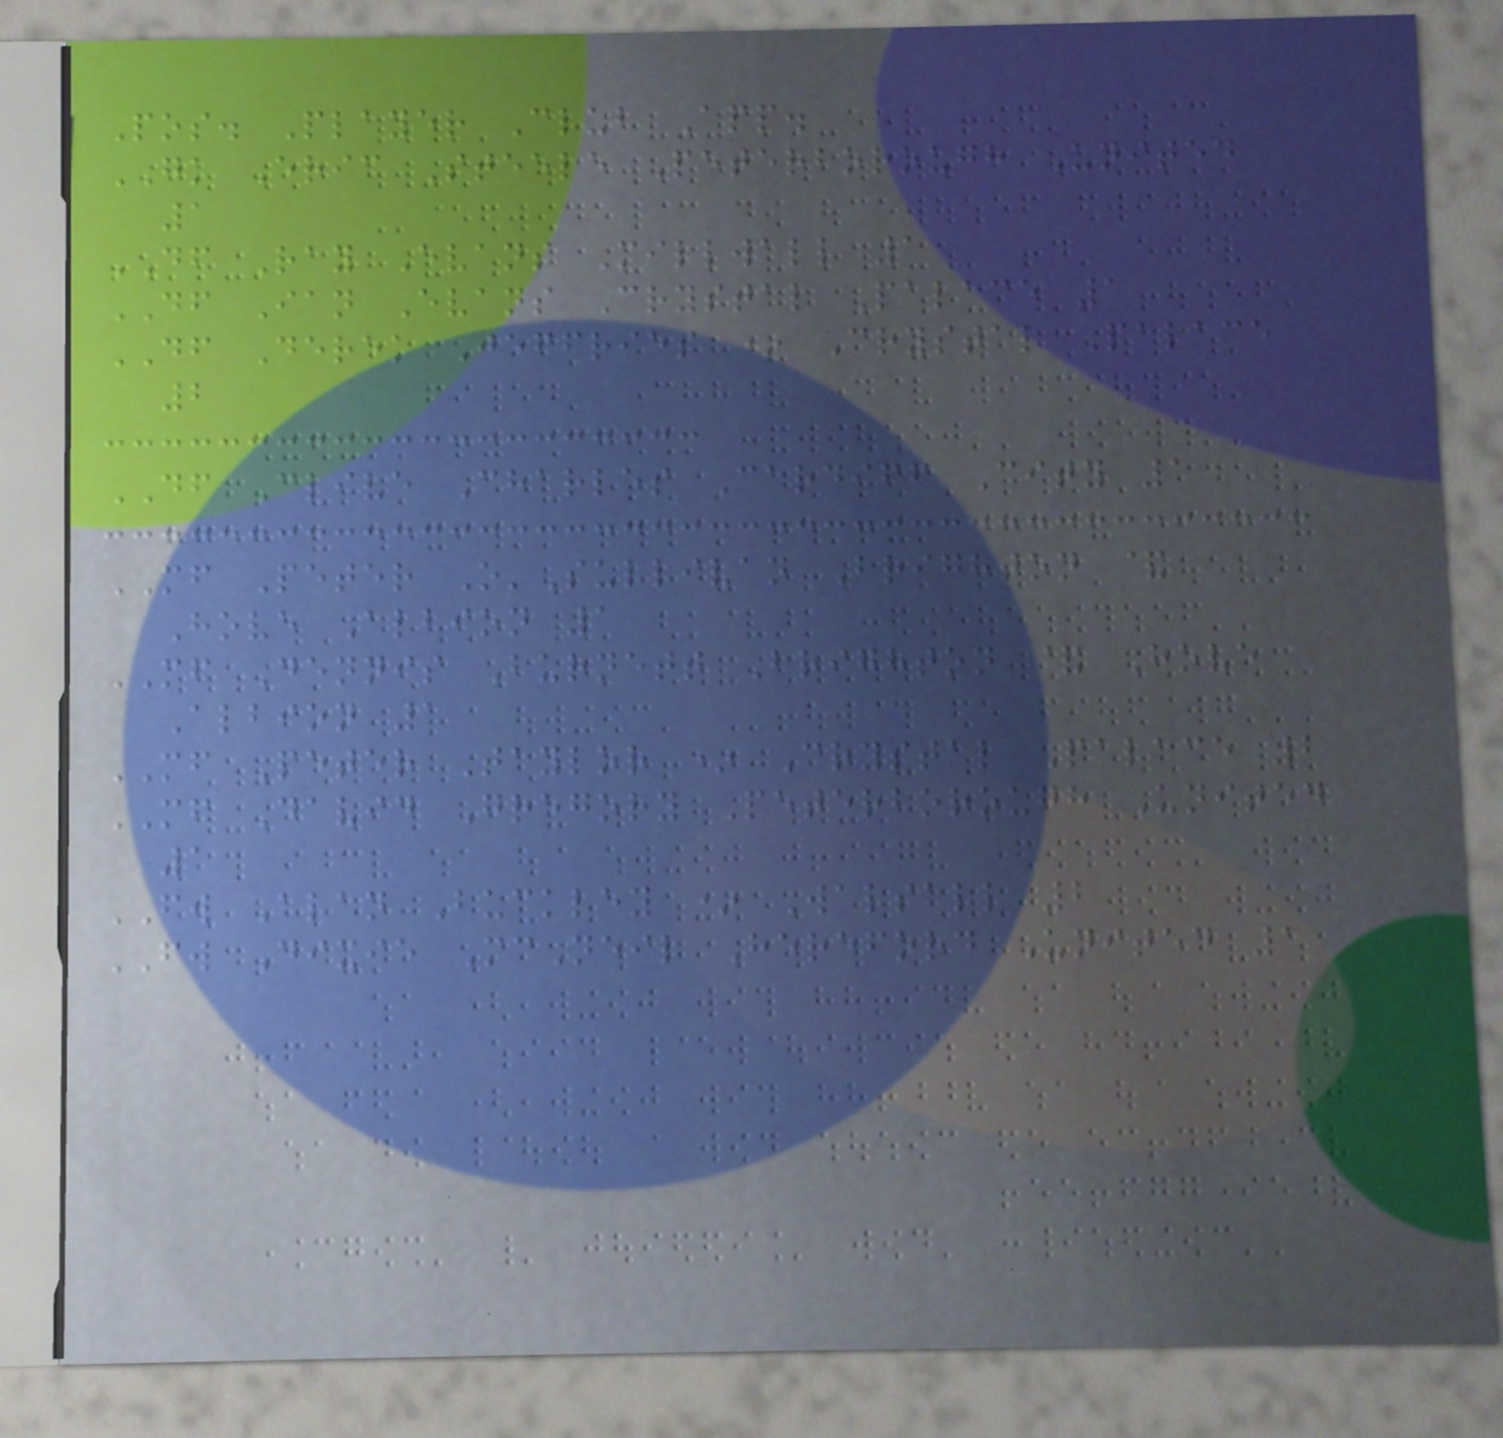Pos. Player Club App.
GK Eric Steele Peterborough United
1
DF Ray Evans Millwall 1
DF Ian Evans Crystal Palace 1
DF Derek Jeffries * Crystal Palace
2
DF Clive Charles Cardiff City 1
MF Peter O'Sullivan Brighton &
Hove Albion 1
MF Dennis Burnett Brighton & Hove
Albion 1
MF Peter Taylor * Crystal Palace 2
MF David Gregory Peterborough United
1
FW Alan Buckley * Walsall 2
FW Dixie McNeil Hereford United 1
